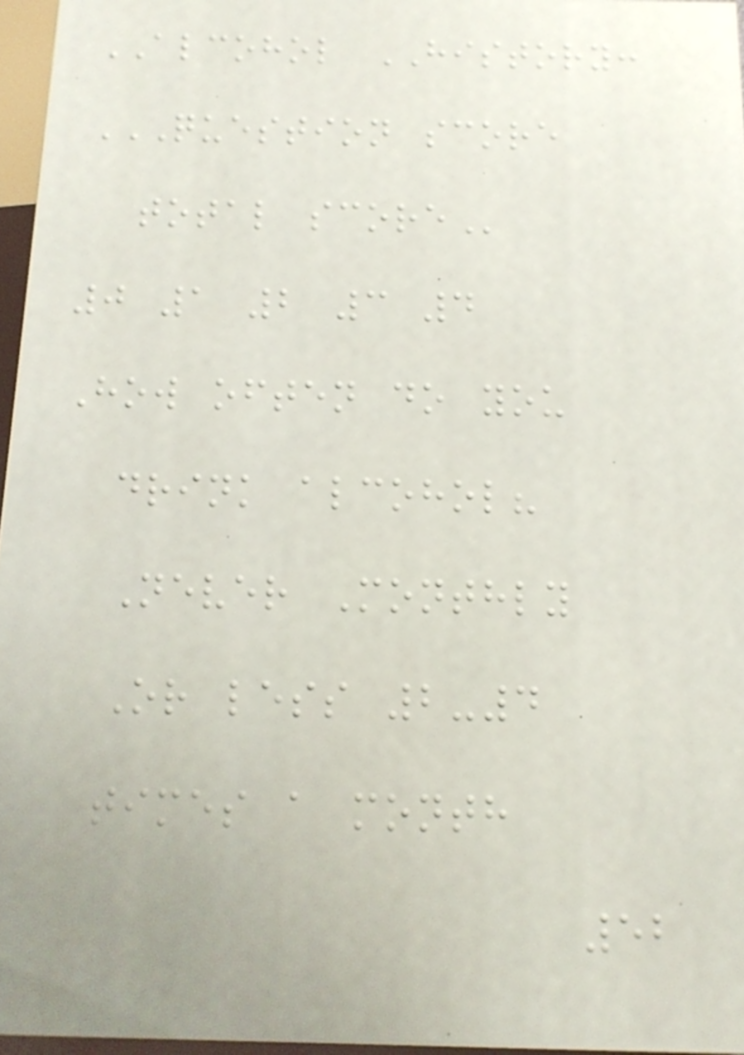ALCOHOL HISTORY:
QUESTION SCORE
TOTAL SCORE
0 1 2 3 4
How often do you
drink alcohol?
Never Monthly
Or less 2-4
times a month
52
